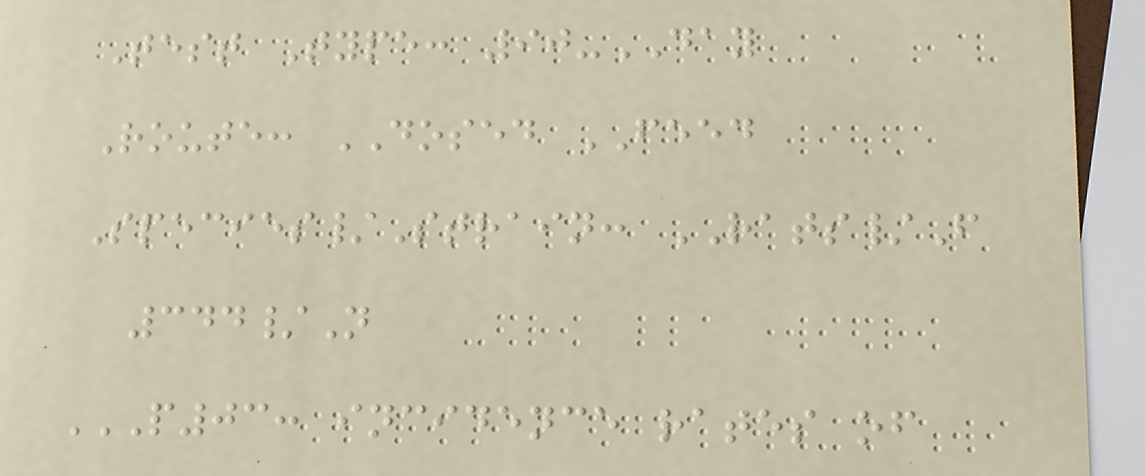Test Type: 90-DAY
Route: DOSED FEED
Species/Strain: RATS/F
344/N
P03: INCIDENCE RATES OF
